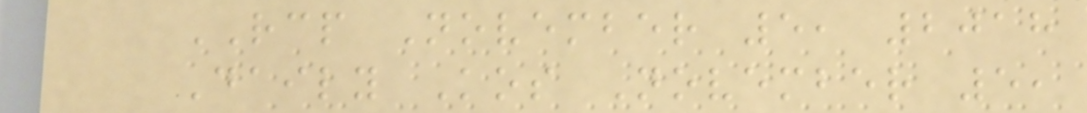RCP November 5, 2018
Daily Kos November 5,
